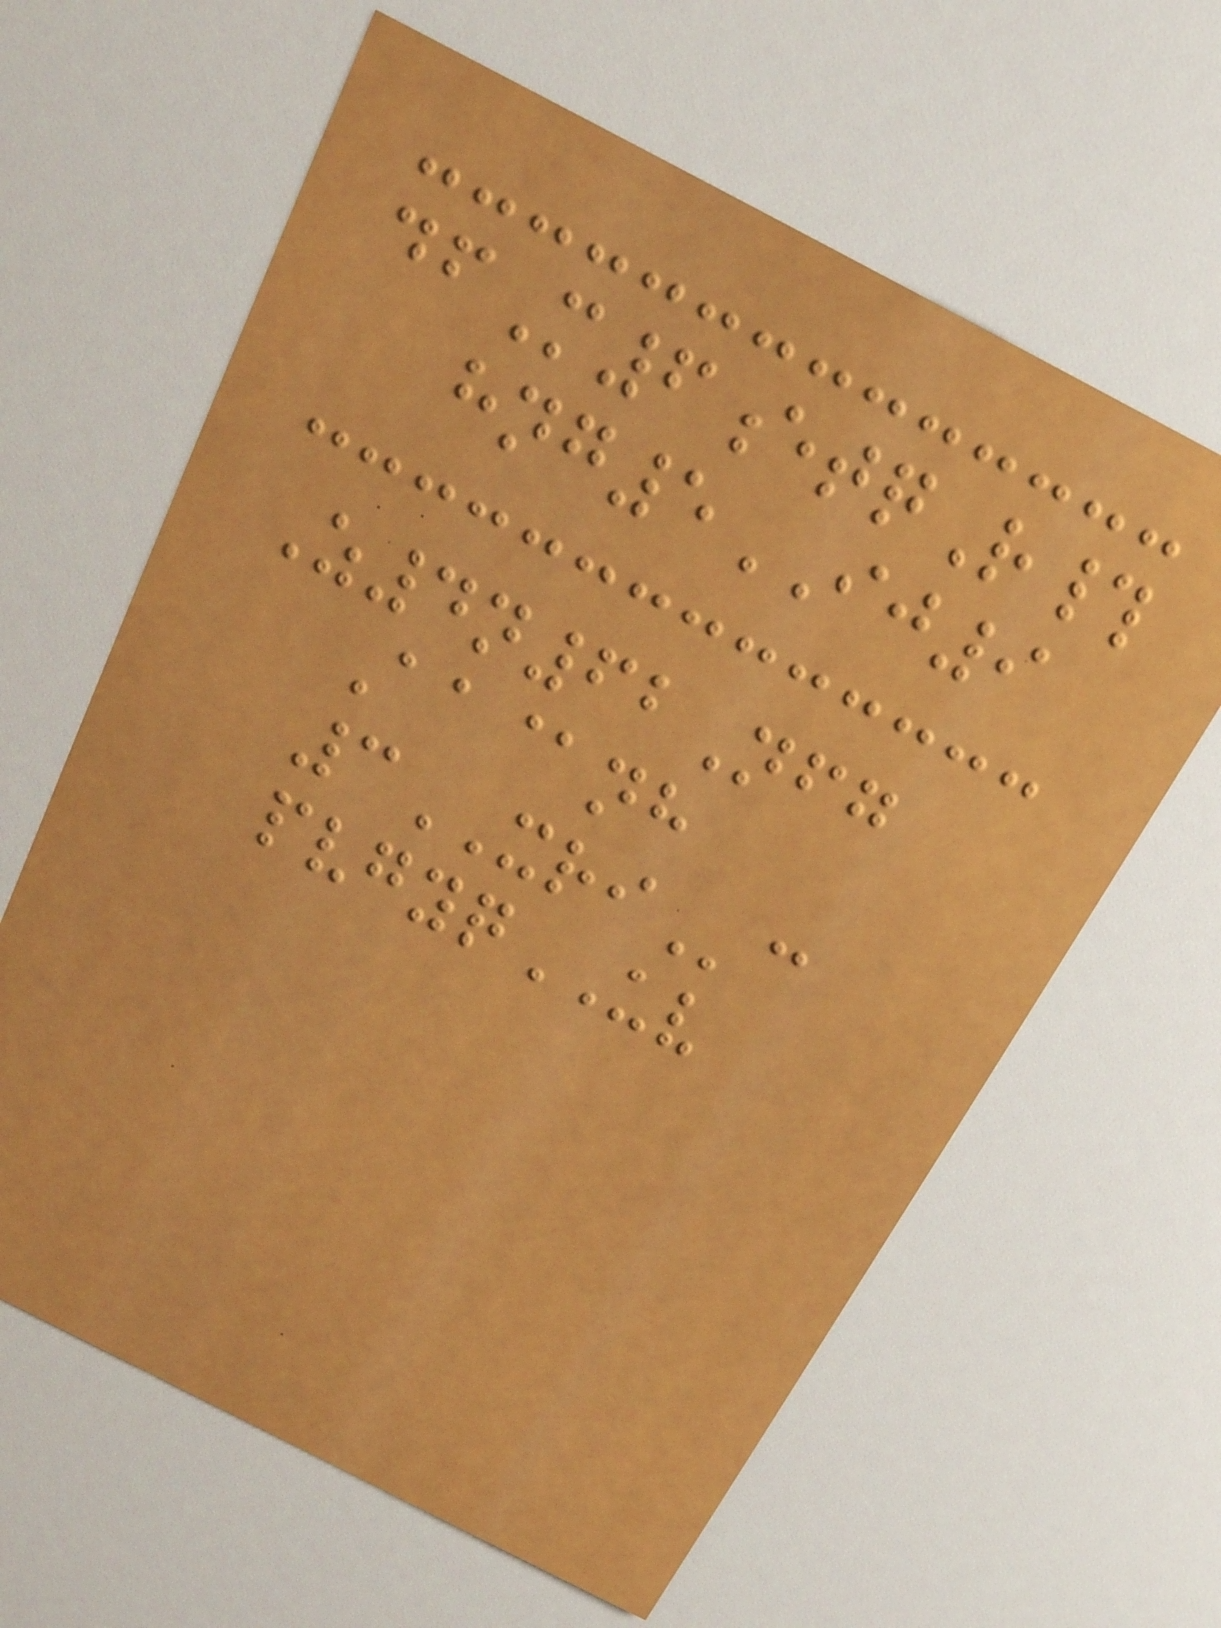dfM6etqR#
hng5IJ9
Z4n62Nfg
Aa@nh
3XRIc
pvgyqUV
